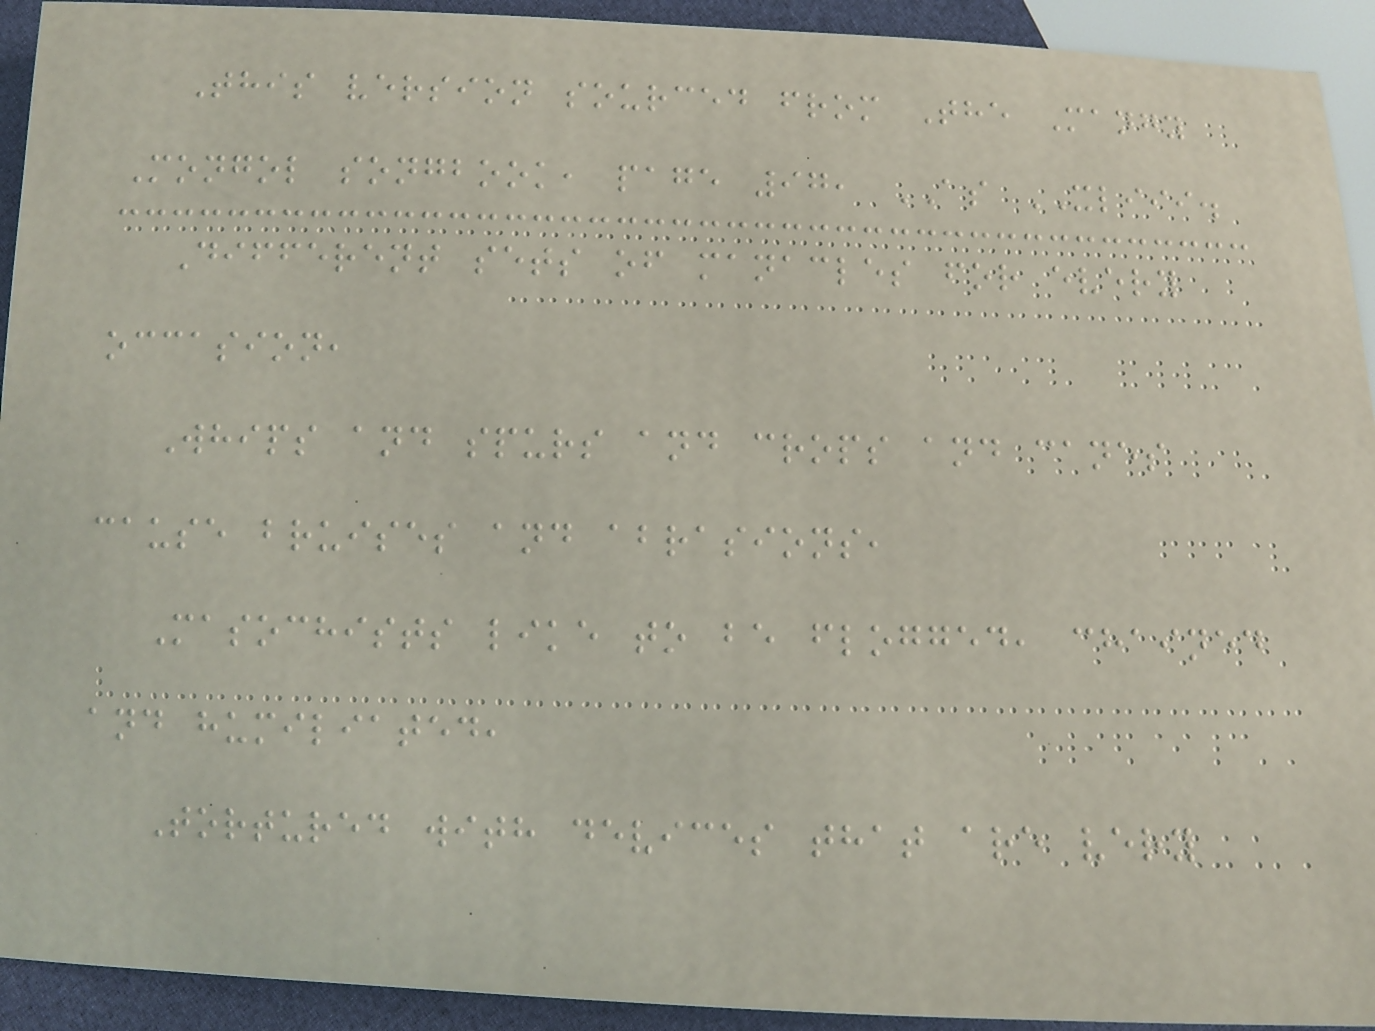This version sourced from The Mangy
Mongol songbook, page 97, AS XLIII.
Different sets of manacles for every
occasion,
Whips and spurs and crops and canes
cause bruises and abrasions,
Masochists like to be flogged, chained
and humiliated,
Tortured with devices that are very
